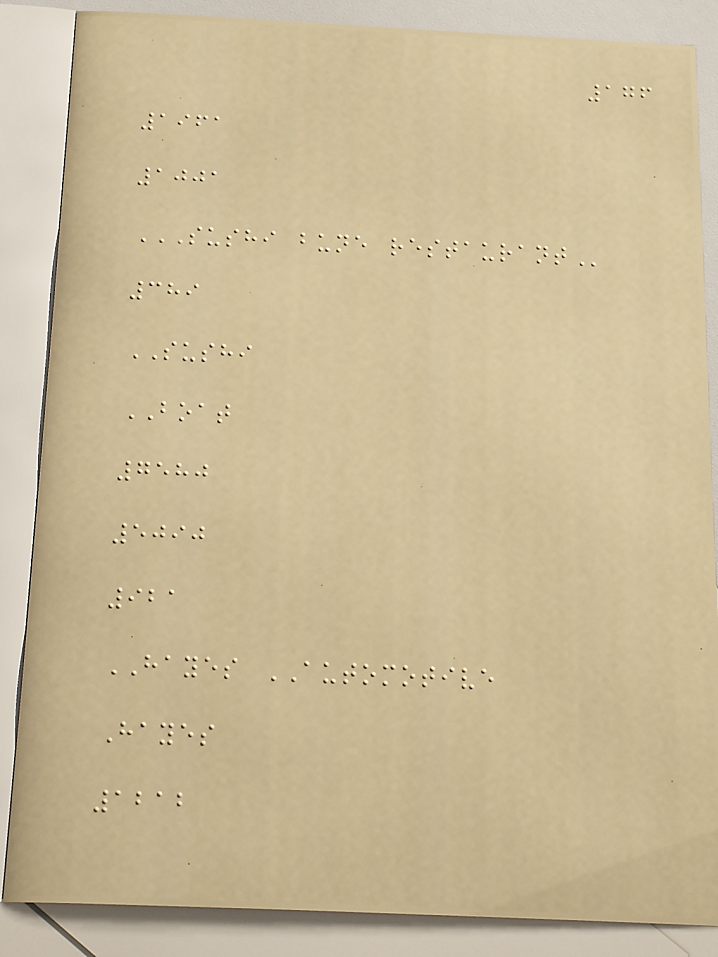176
1961
1001
SUSHI BUNE RESTAURANT
389
SUSHI
BOAT
7580
5090
921
HAYES AUTOMOTIVE
Hayes
1212
